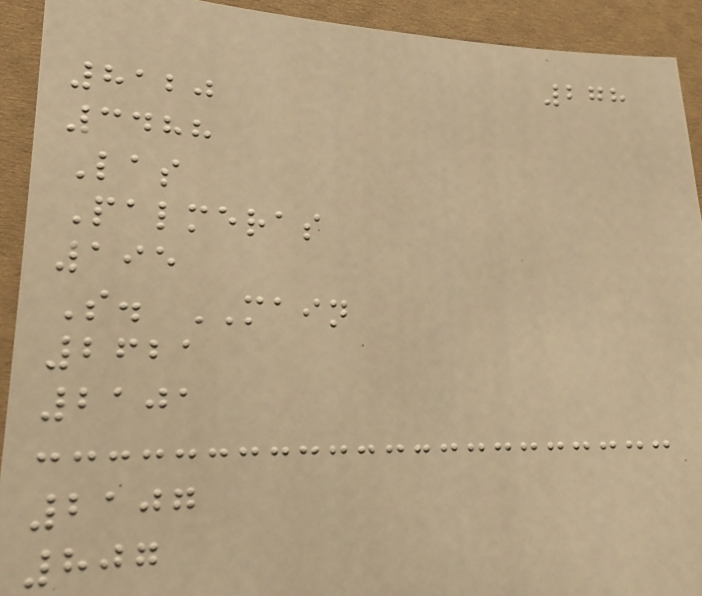278
8120
3488
Las
Palmeras
195
S. MAIN
2621
2101
2107
807
